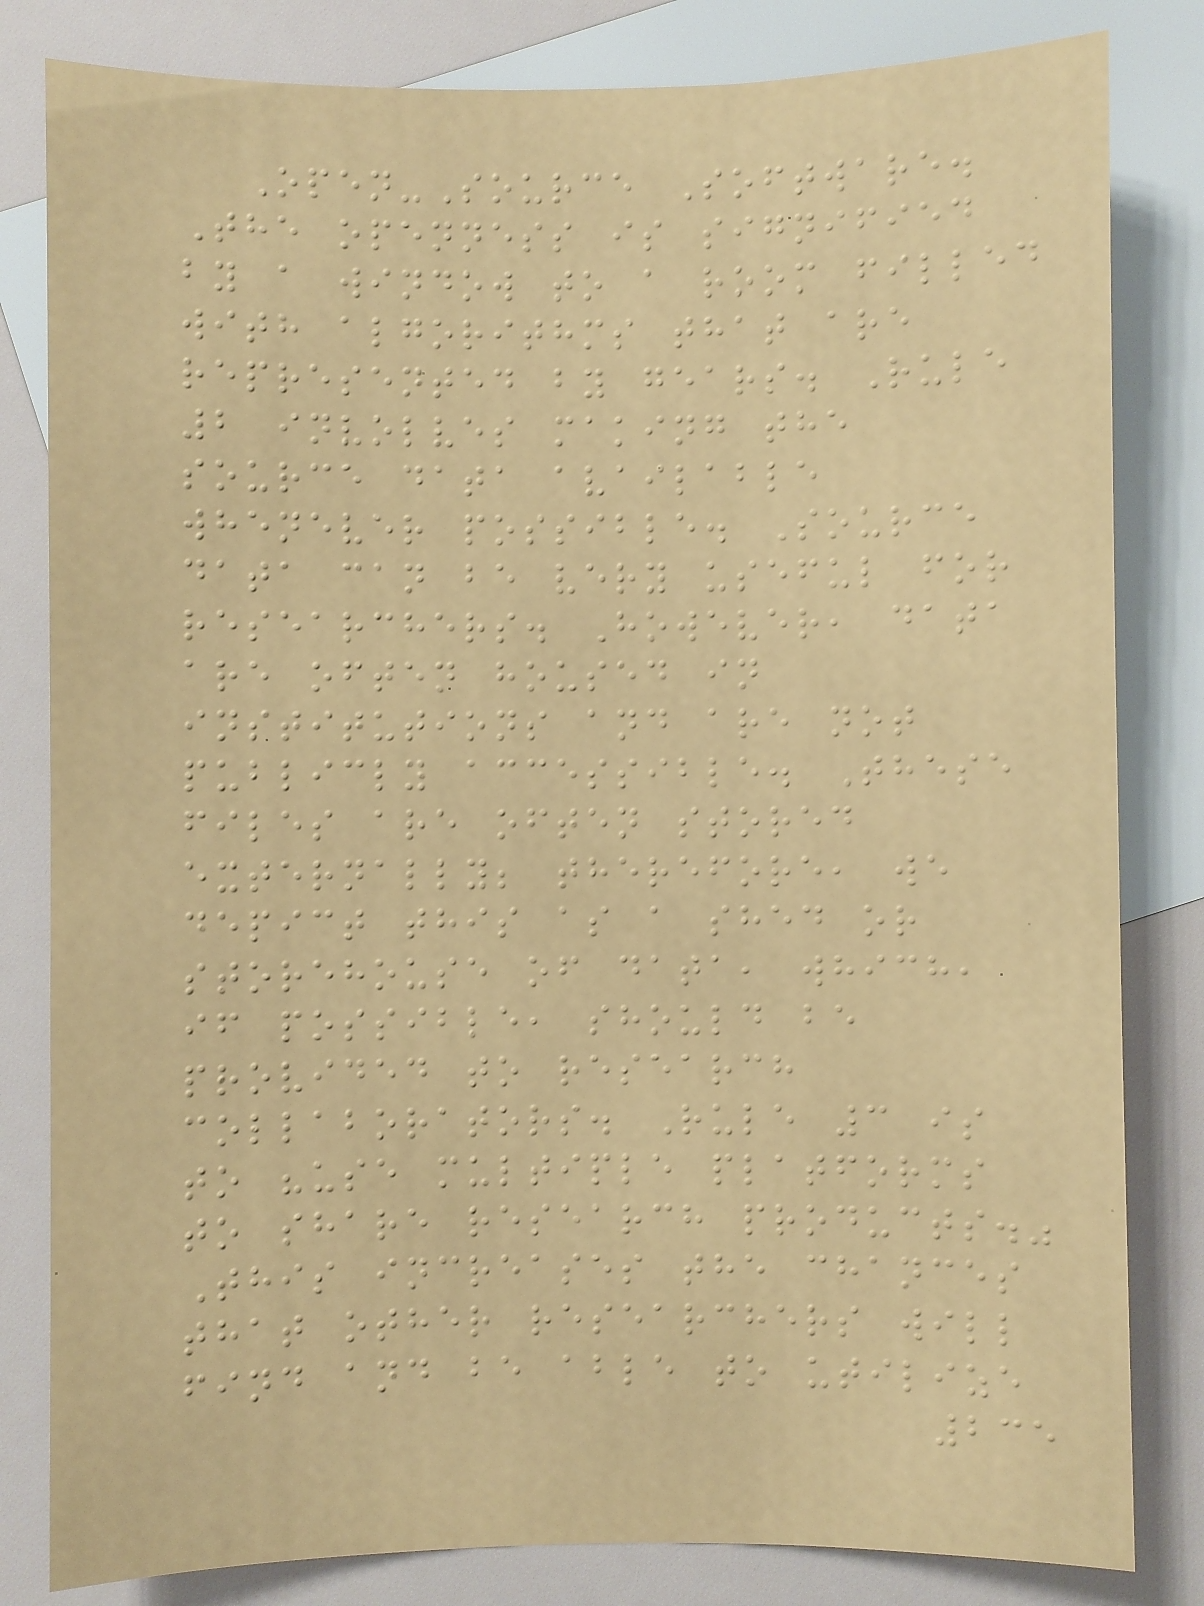Open-Source Software.
The openness is signified
by a window to a room filled
with algorithms that are
represented by gears. Rule
2 involves making the
source data available
whenever possible. Source
data can be very useful for
researchers. However, data
are often housed in
institutions and are not
publicly accessible. These
files are often stored
externally; therefore, we
depict this as a shed or
storehouse of data, which,
if possible, should be
provided to research
collaborators. Rule 3 is
to "use multiple platforms
to share research products."
This increases the chances
that other researchers will
find and be able to utilize
235
